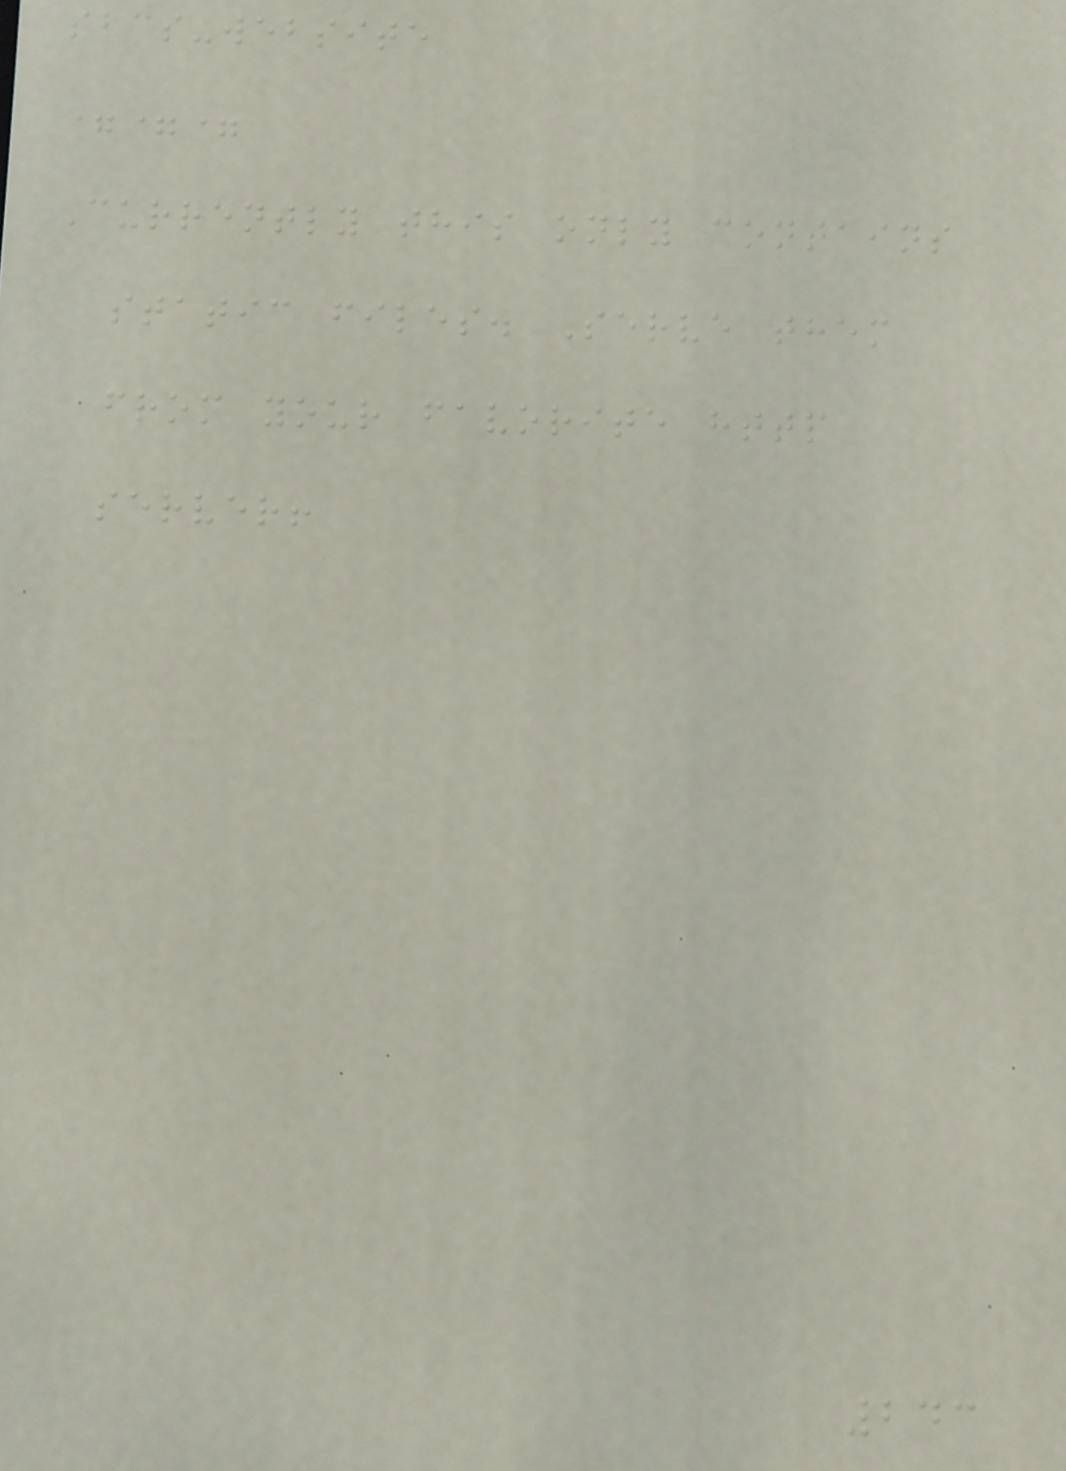sbcs-website
===
Currently this only contains
static files. Serve them
from your favorite http
server!
243
